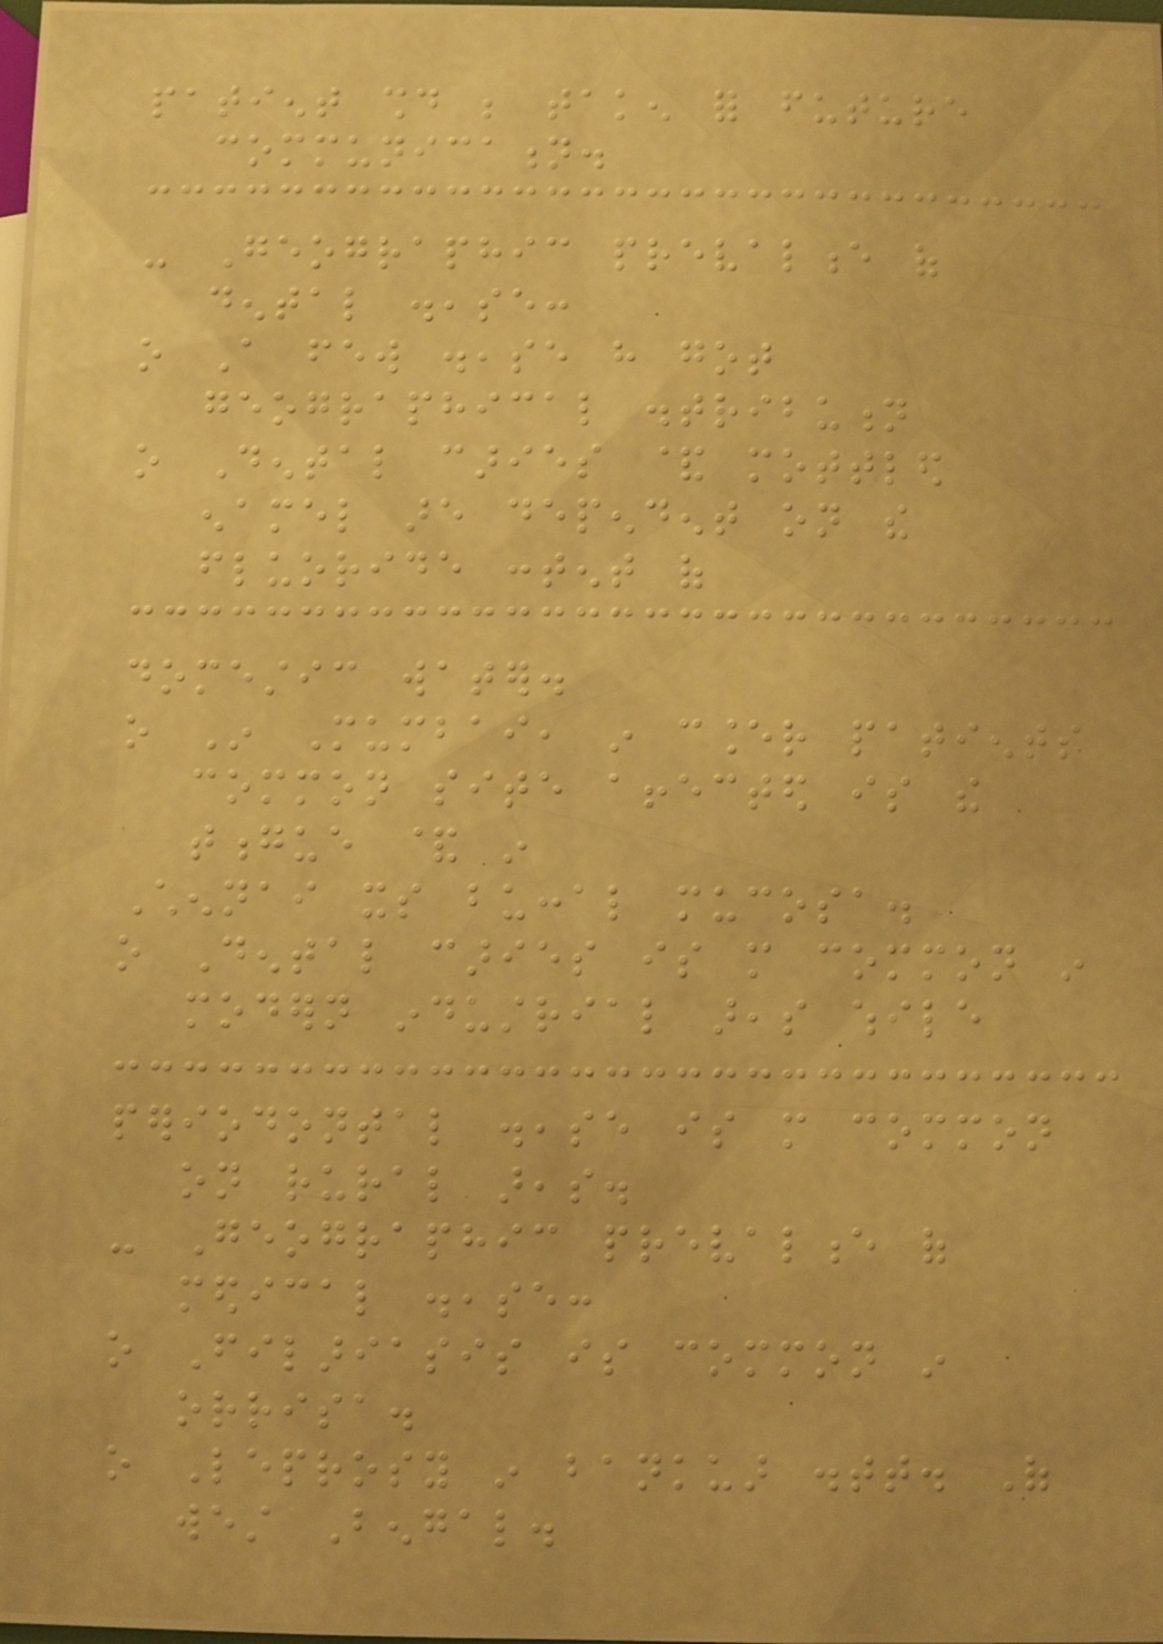patient should be taken for future
communication.
- Geographic prevalence of
dental disease:
o A few disease have got
geographical distribution
o Dental caries & mottled
enamel are dependent on the
fluoride content of
domestic water.
o In Mumbai, in cancer patients
common site affected is the
tongue & in
Chennai its buccal mucosa.
o Dental caries is more common in
modern industrial areas while
periodontal disease is more common
on rural areas.
- Geographic prevalence of
medical disease:
o Filariasis is common in
orrisa.
o Leprosy in bankuar distt. Of
west Bengal.
